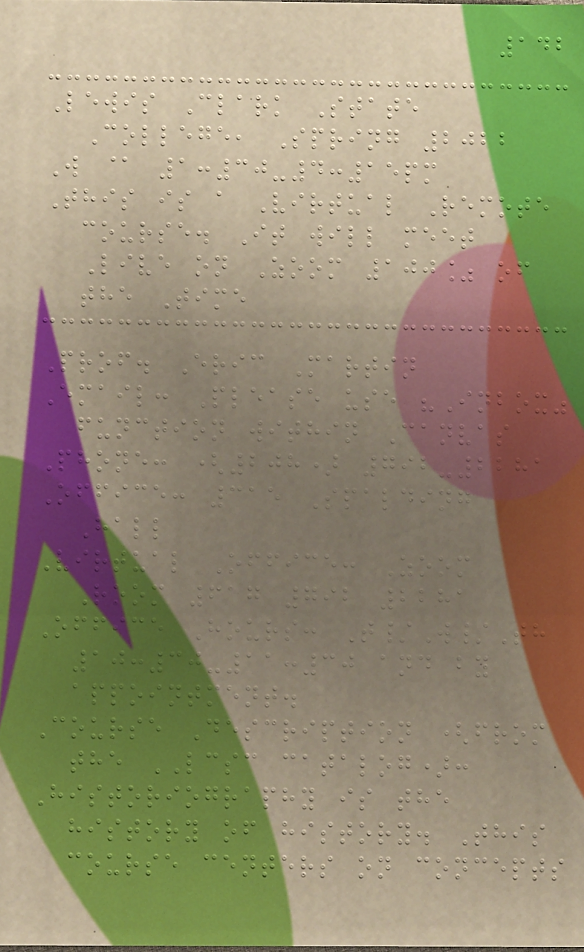142
Lewis Clark State
College, Spring 2022
W @ 1:30-4:15pm
This is a Virtual Remote
course. It will meet
Live on Zoom 100% of
the Time
Prof. Eric Martin
Email: Please use "Inbox"
function within Canvas
Phone: (208) 792-2281
Office: 315 Spalding
Hall
Virtual Office: Zoom
Room 617 792 2281
Office Hours: T/W/Th
10:30-11:30 and by
appointment.
Course Description (from
the LCSC catalog):
Historiography is the
history of history. This
course centers on concepts
